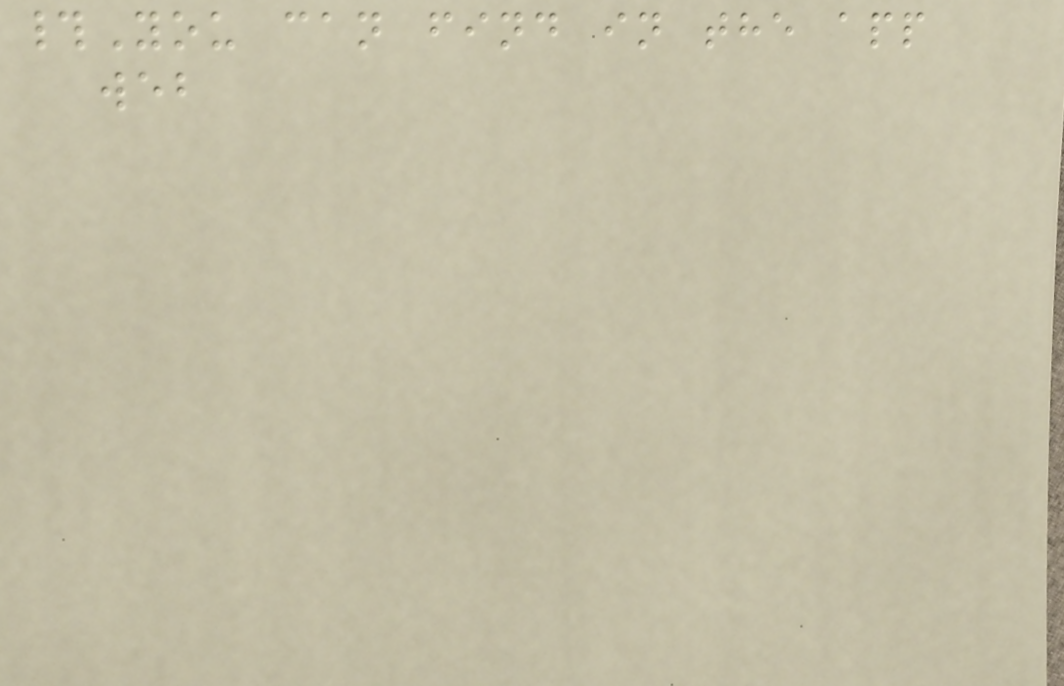#You can find in the app
web
